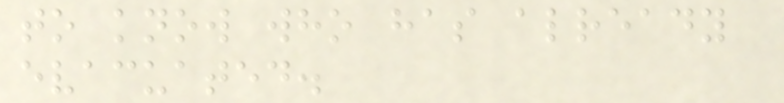to know who has already
evacuated.
